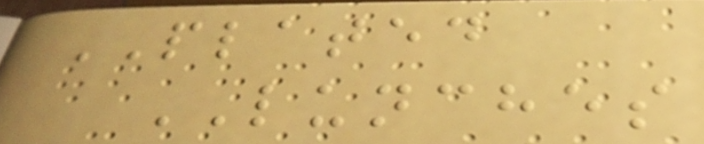PLATED
LUNCHES
